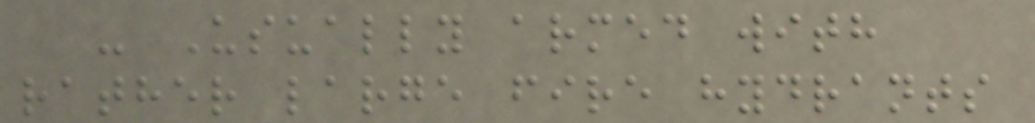- Usually armed with
rather large fire hydrants
